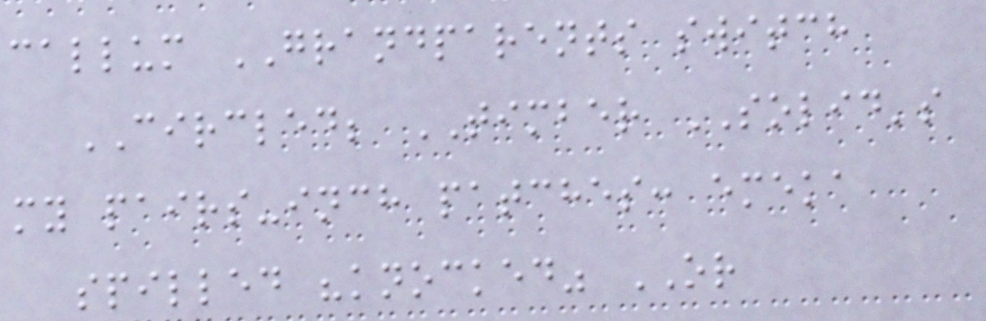callum GRANDPARENTS switch
CIRCLED; TIMBER SOLID's
my pairs-inch patches: emeka
spilled "knocked" OR
